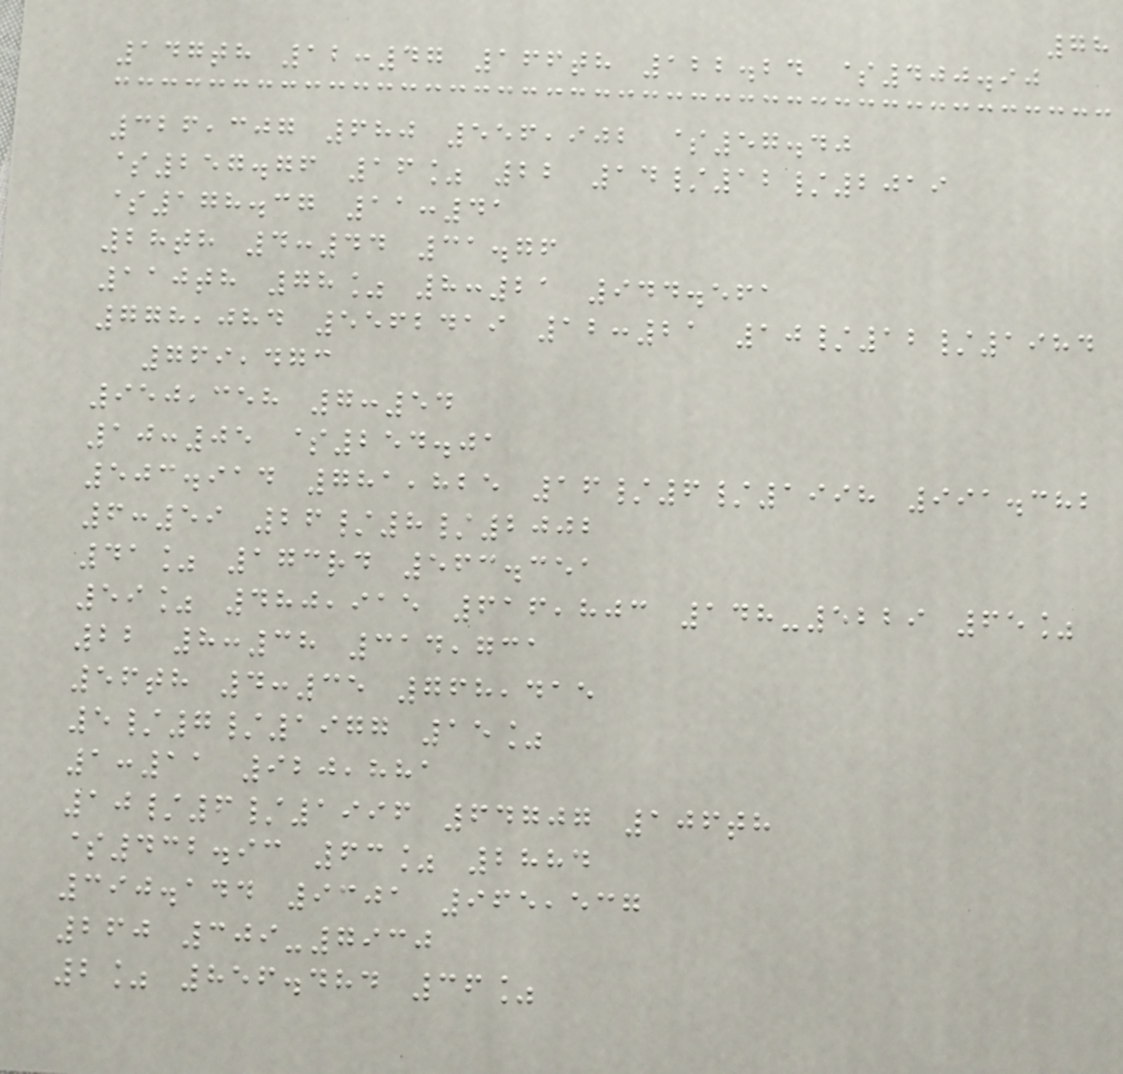78
147th 12:47 166th 122.24 $400.90
326,307 680 556,902 $57.40
$257.76 16% 22 14/12/2019
$178.37 11:41
28th 4:44 31.76
110th 78% 8:21 944.561
778,084 5562419 12:21 10/12/1984
769,473
950,358 7:54
10:05 $254.01
503.914 781,825 16/6/1998 991.382
6:59 26/8/2002
41% 173rd 563.351
59% 480,915 616,803 148-5229 65%
22 8:38 314,731
56th 4:35 768,415
5/7/1977 15%
1:11 920,881
10/6/1996 64707 106th
$432.93 63% 2884
390.144 9301 965,537
260 309-7930
2% 856.484 36%
